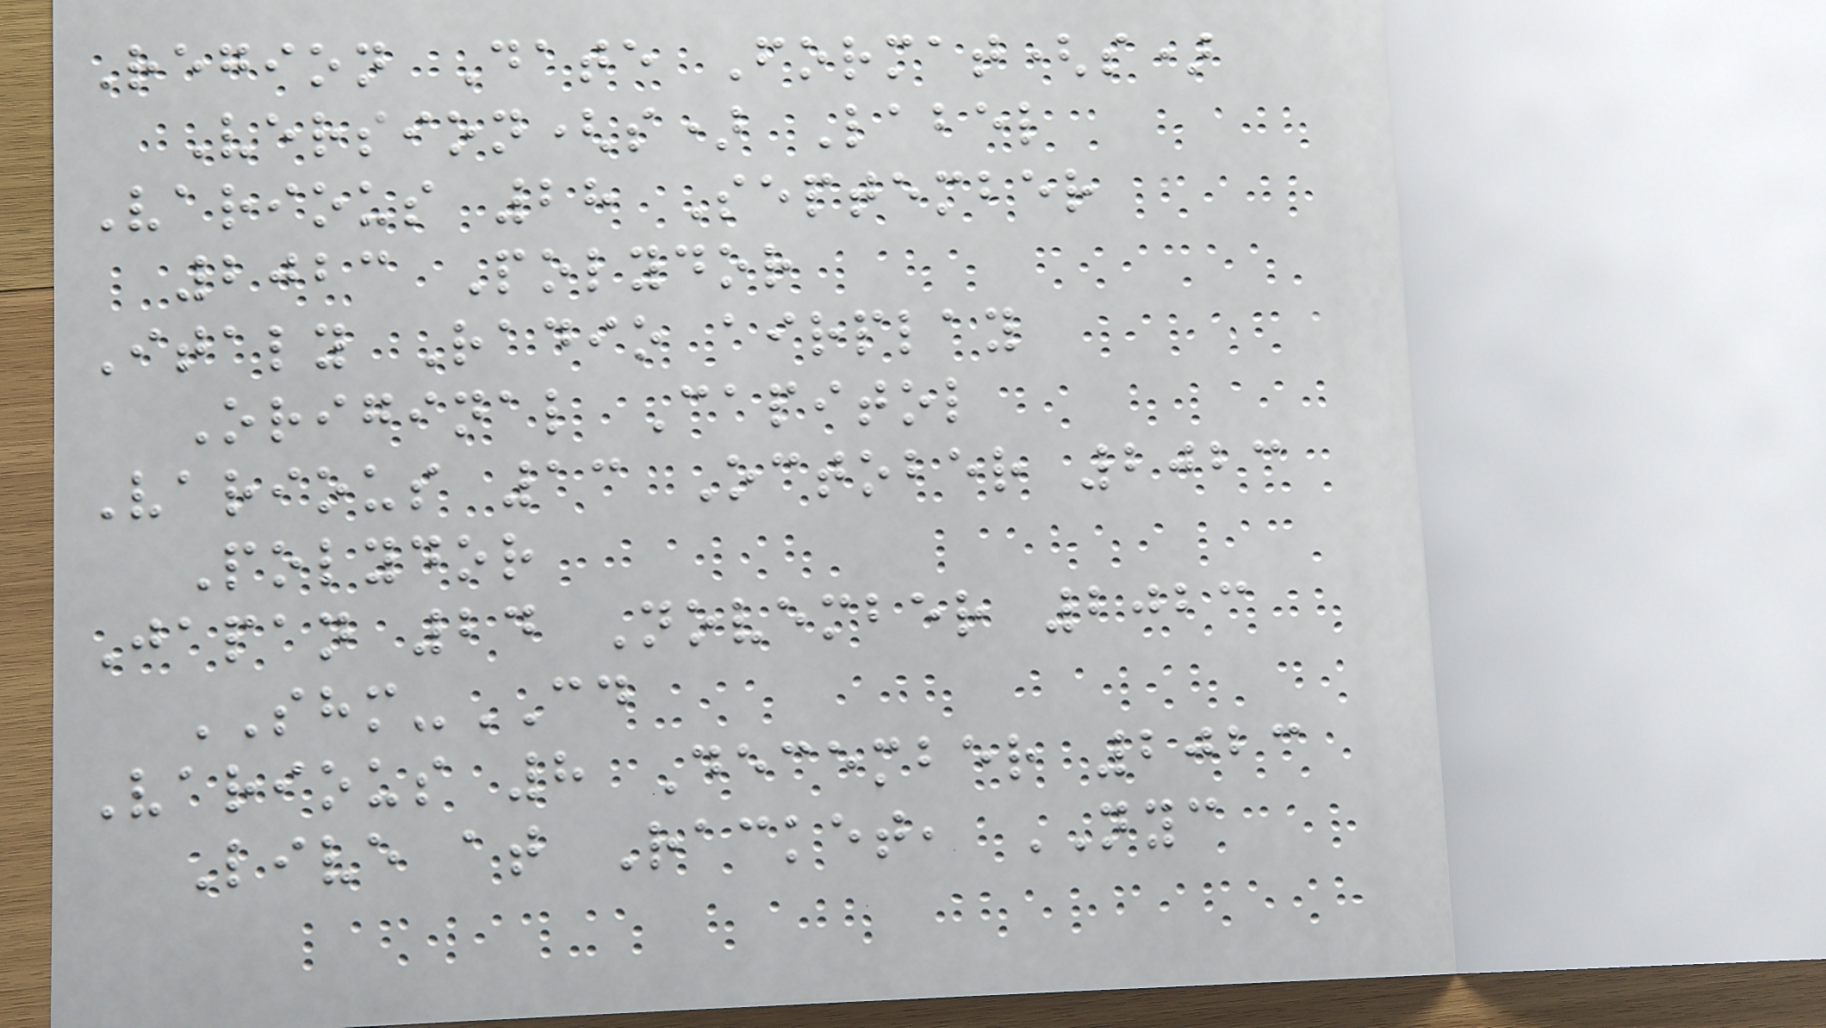Region Date Format(s)
Version(s) Label
Various 28 September
2023 Polydor
Italy Radio airplay
Original Capitol
Various 13 October 2023
Polydor
Japan 24 November 2023
SHM-CD
Various 8 December 2023
Live at Racket, NYC
